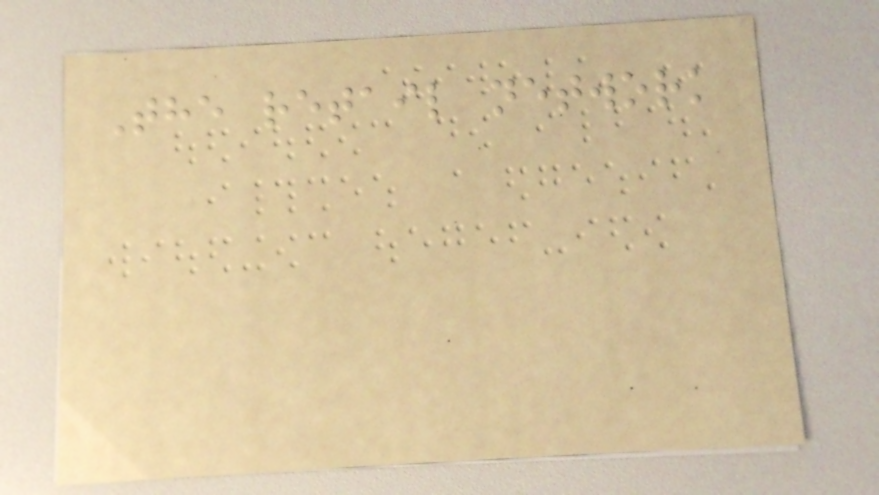The retail network
